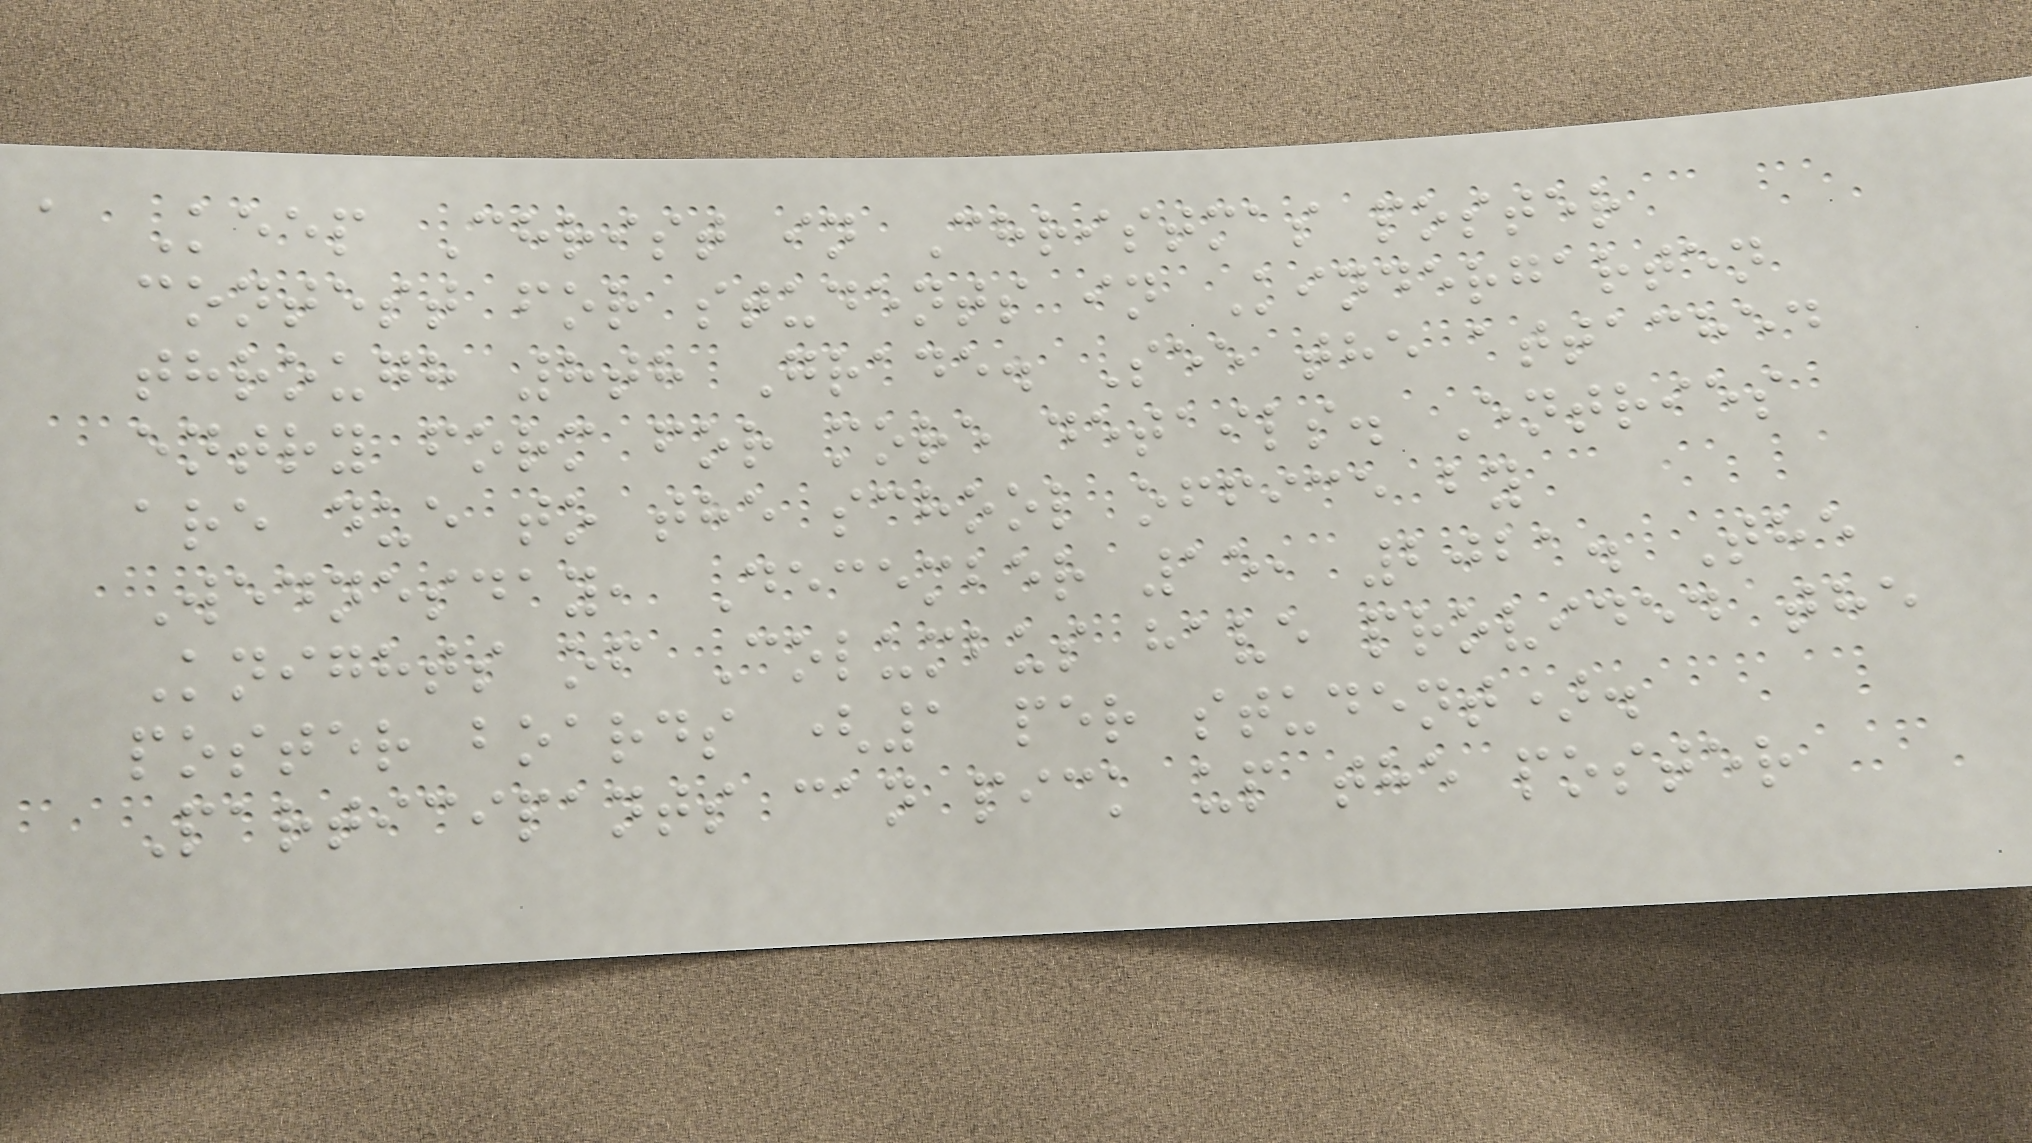a Keep Christ in Christmas poster
contest for students in Kindergarten
through 8th Grade. See the attached
entry form for more details. Entries
are due to the school office by
Wednesday, December 15, 2021. The
Knights of Columbus have provided the
poster boards (1 per student).
Participants can pick up the poster
